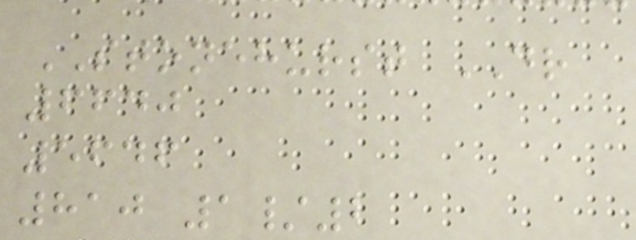STONEHURST DR
6640
5646
810 1/2
